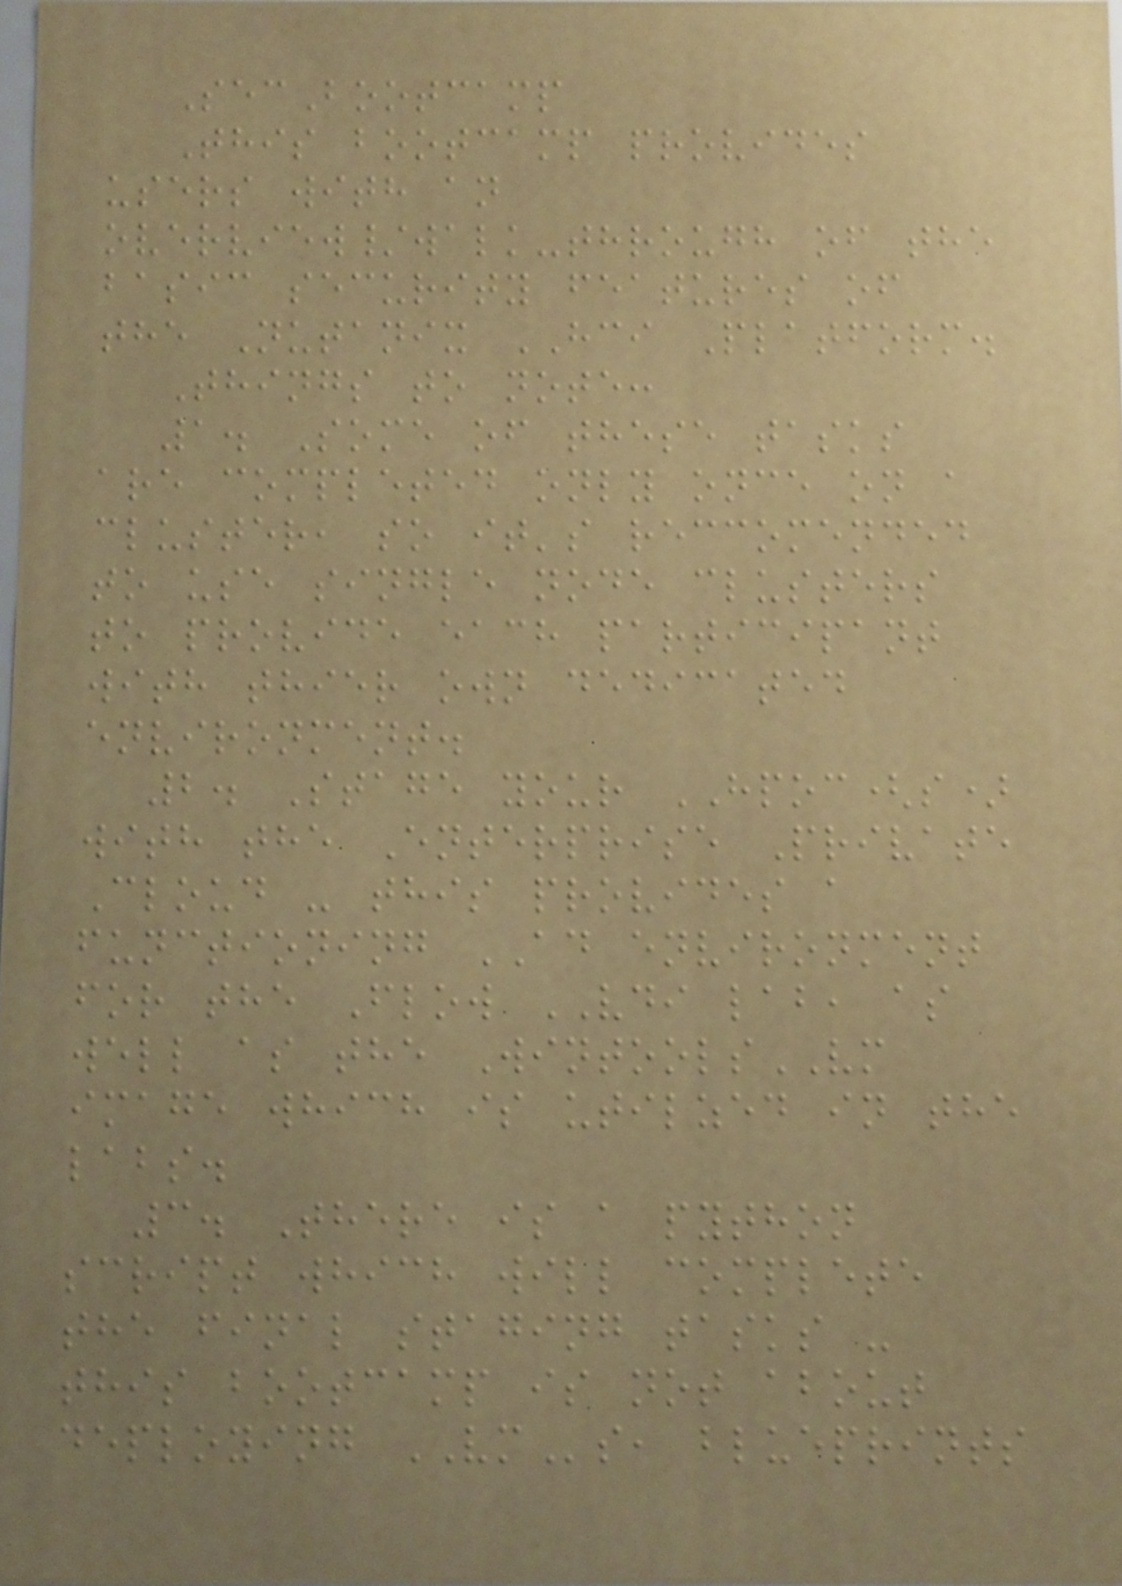SecBootcamp
This bootcamp provides
users with an
overview/walk-through of the
basic security features of
the Nutanix HCI Platform.
Things to note:
1. Some of these tasks
are completed only once on a
cluster, so it's reccomended
to use single node clusters
to provide each participant
with thier own dedicated
environment.
2. Stage your HPOC(s)
with the Enterprise Private
Cloud - this provides a
functioning AD environment
for the Flow VDI lab, as
well as the WintoolsVM
image which is utilzed in the
labs.
3. There is a python
script which will complete
the final staging tasks -
this bootcamp is not about
deploying VMs, blueprints
